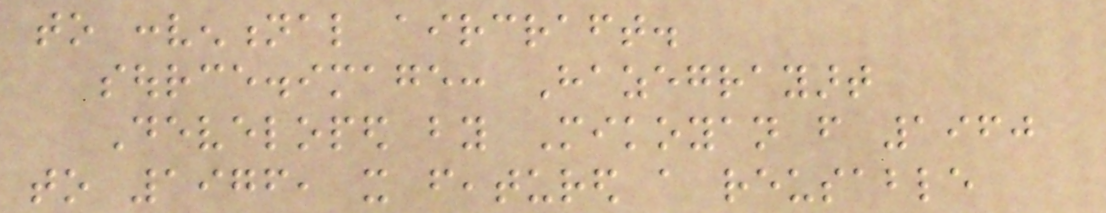to conventional aircraft.
source.image: Hazegrayart
Developed by Mikoyan from 1960
to 1976, it featured a reusable
